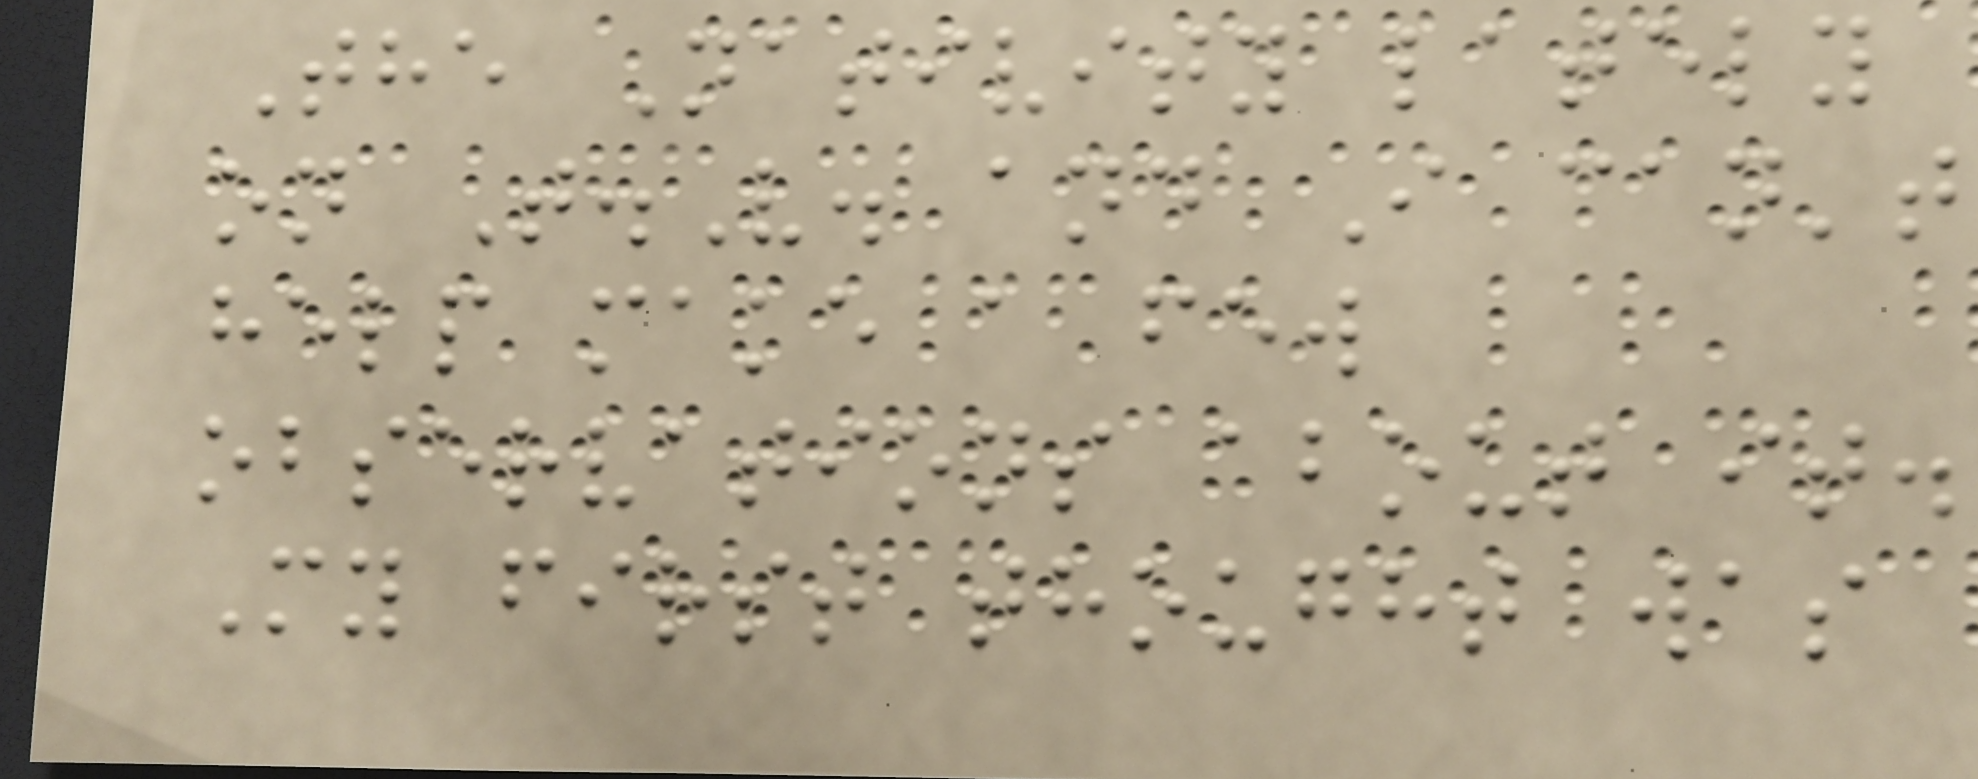The Nativity lately
on T.V. and I can't
help make a few
observations about it.
My first thought was
